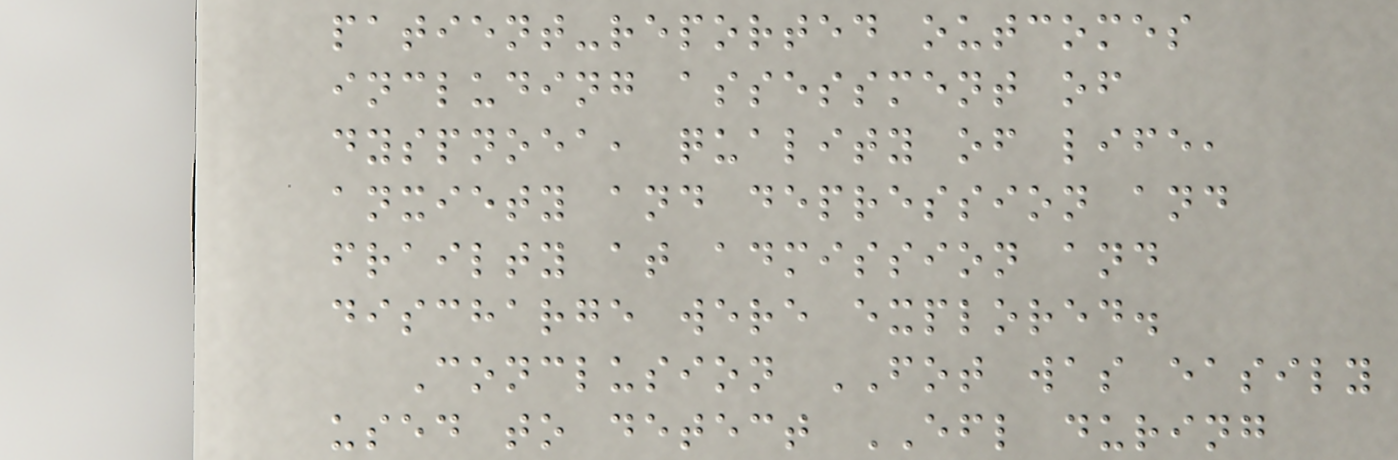patient-reported outcomes
including assessment of
dyspnoea, quality of life,
anxiety and depression and
frailty at admission and
discharge were explored.
Conclusion FOT was easily
used to detect EFL during
